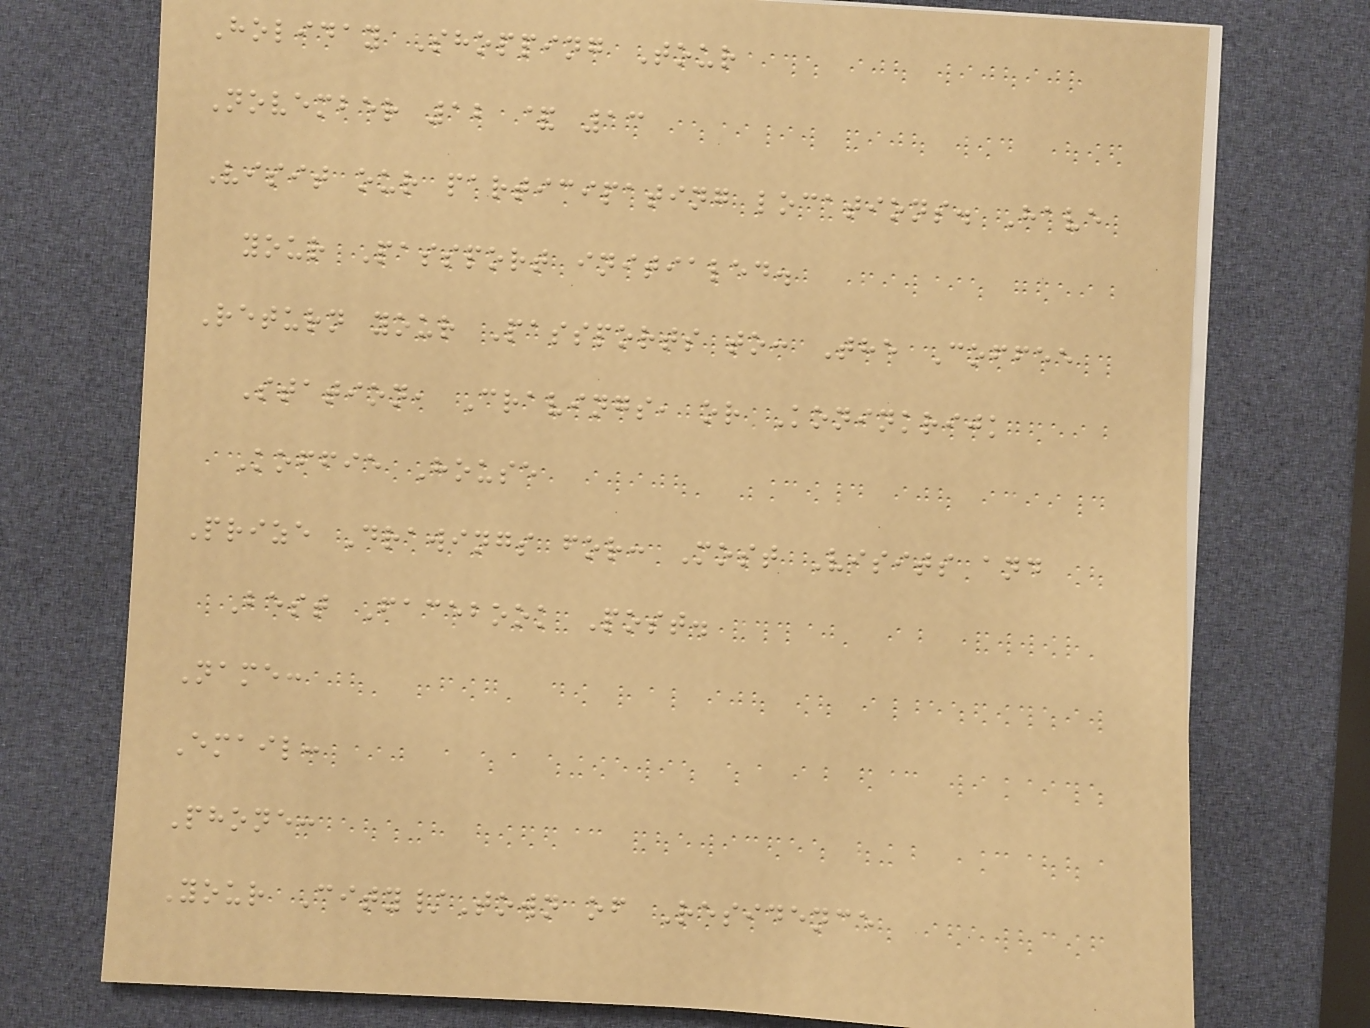Holiday Shopping Tour
November 12 & 13
Visit our participating locations. Have
your Passport initialed.
Return your Passports to: The Coffee
Station, Cravings, or Koninkrijk
Koffie House
Prize Drawings for: Most Visits and
Best Facebook Post.
Name:
Email:
Phone:
Your City/Town of Residence
